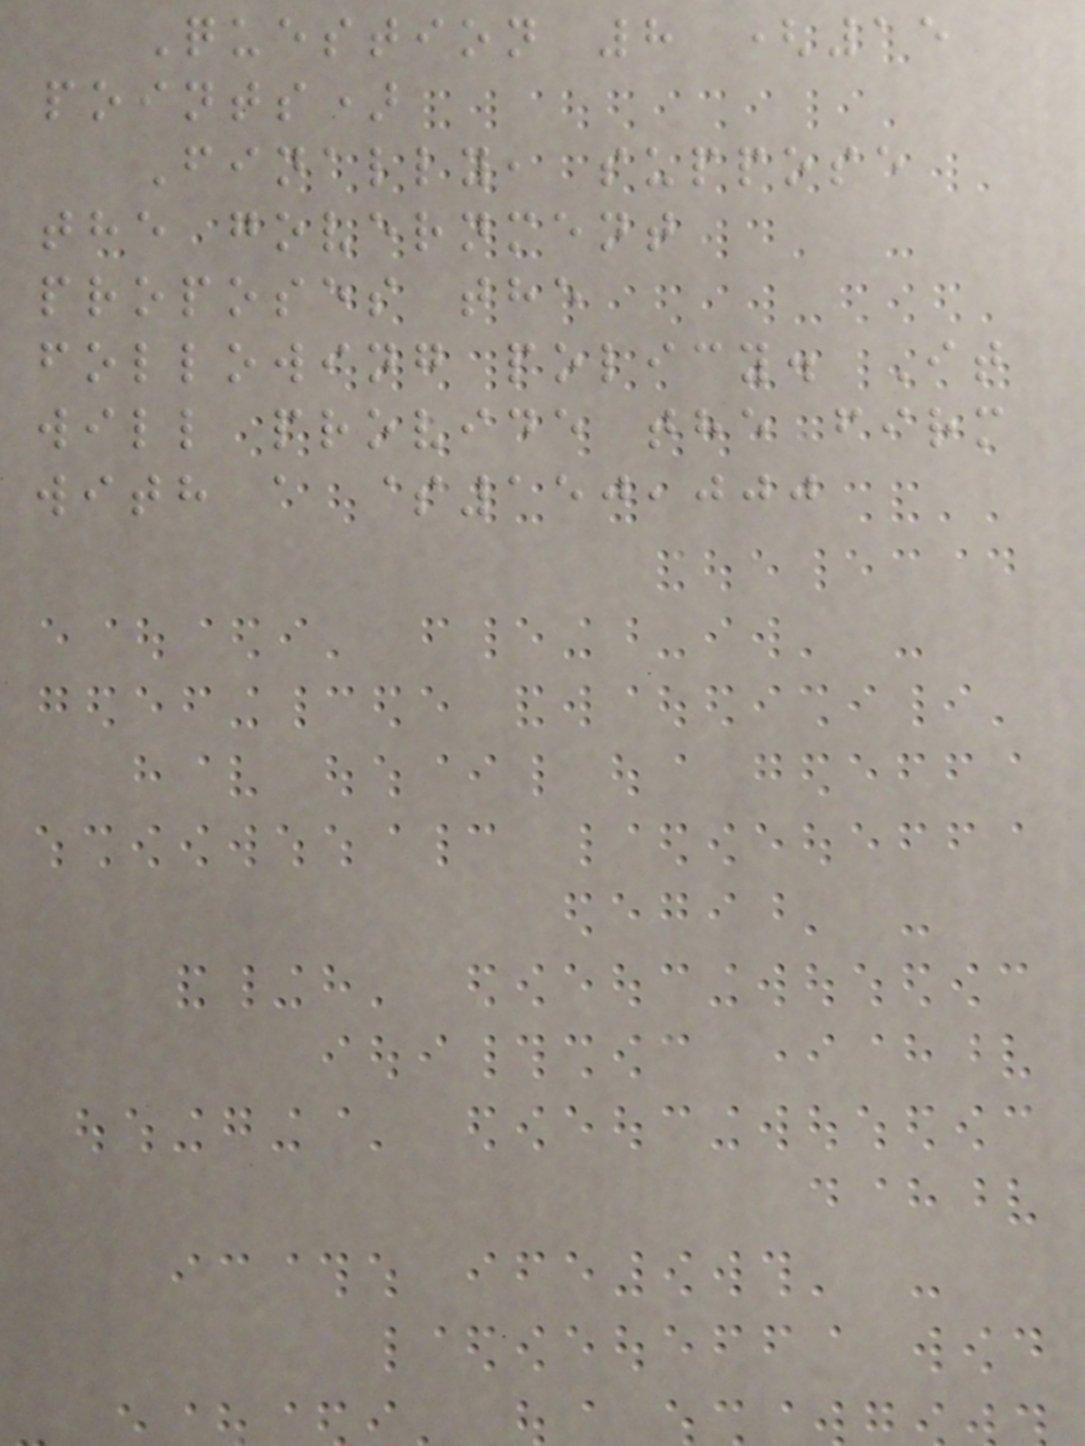Question 8 (15
points)
Finally, suppose
the government
proposes the
following policy. It
will provide the firm
with a $150,000
